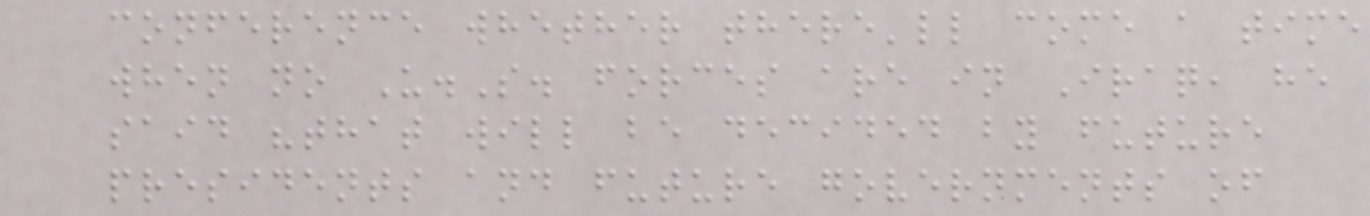conference whether there'll come a time
when no U.S. forces are in Iraq, he
said "that will be decided by future
presidents and future governments of
